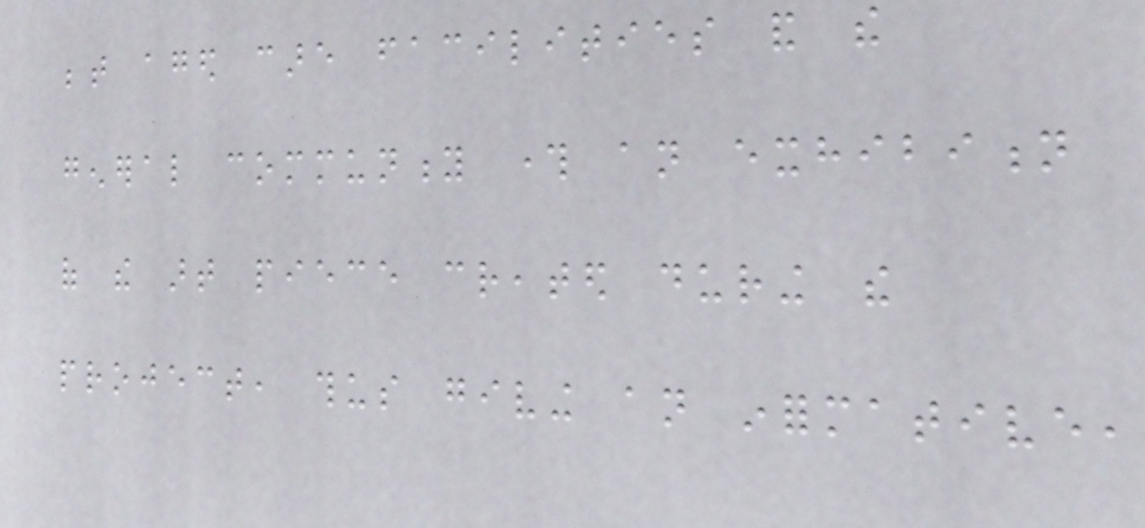between aged care facilities and the
general community through an exhibition
of the art piece created during the
project, thus giving an informative,
